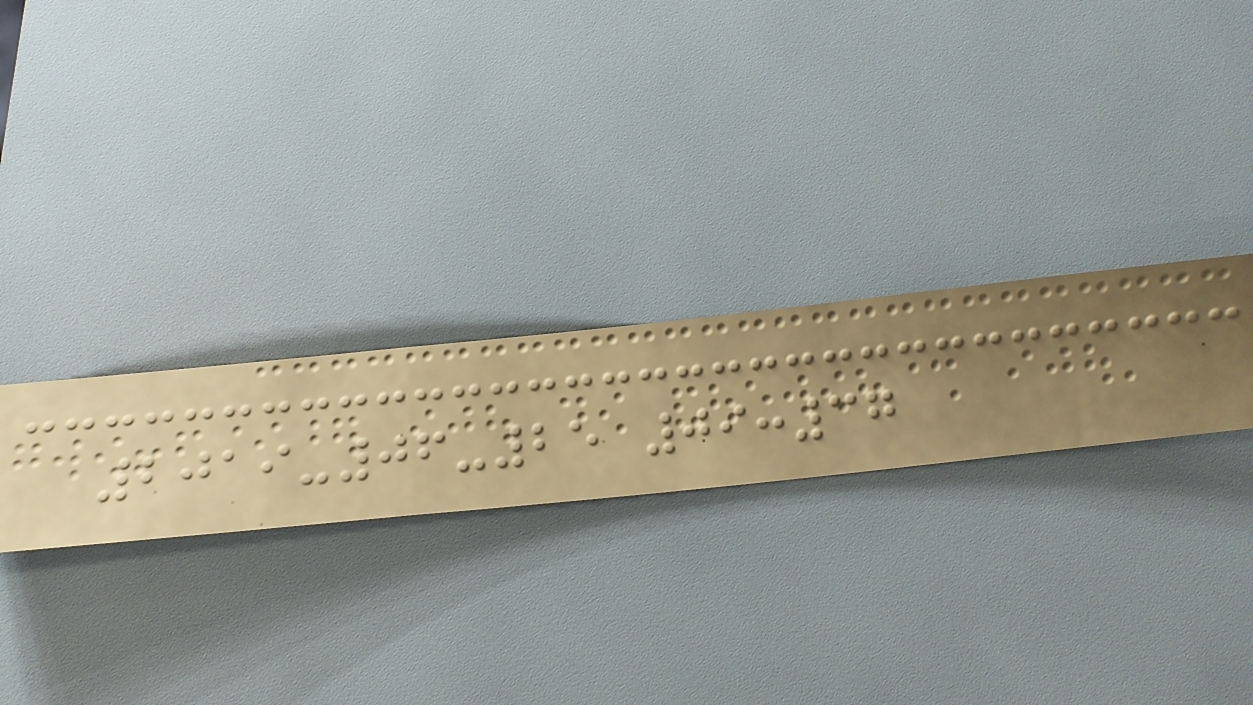2019-06-25 09:37
